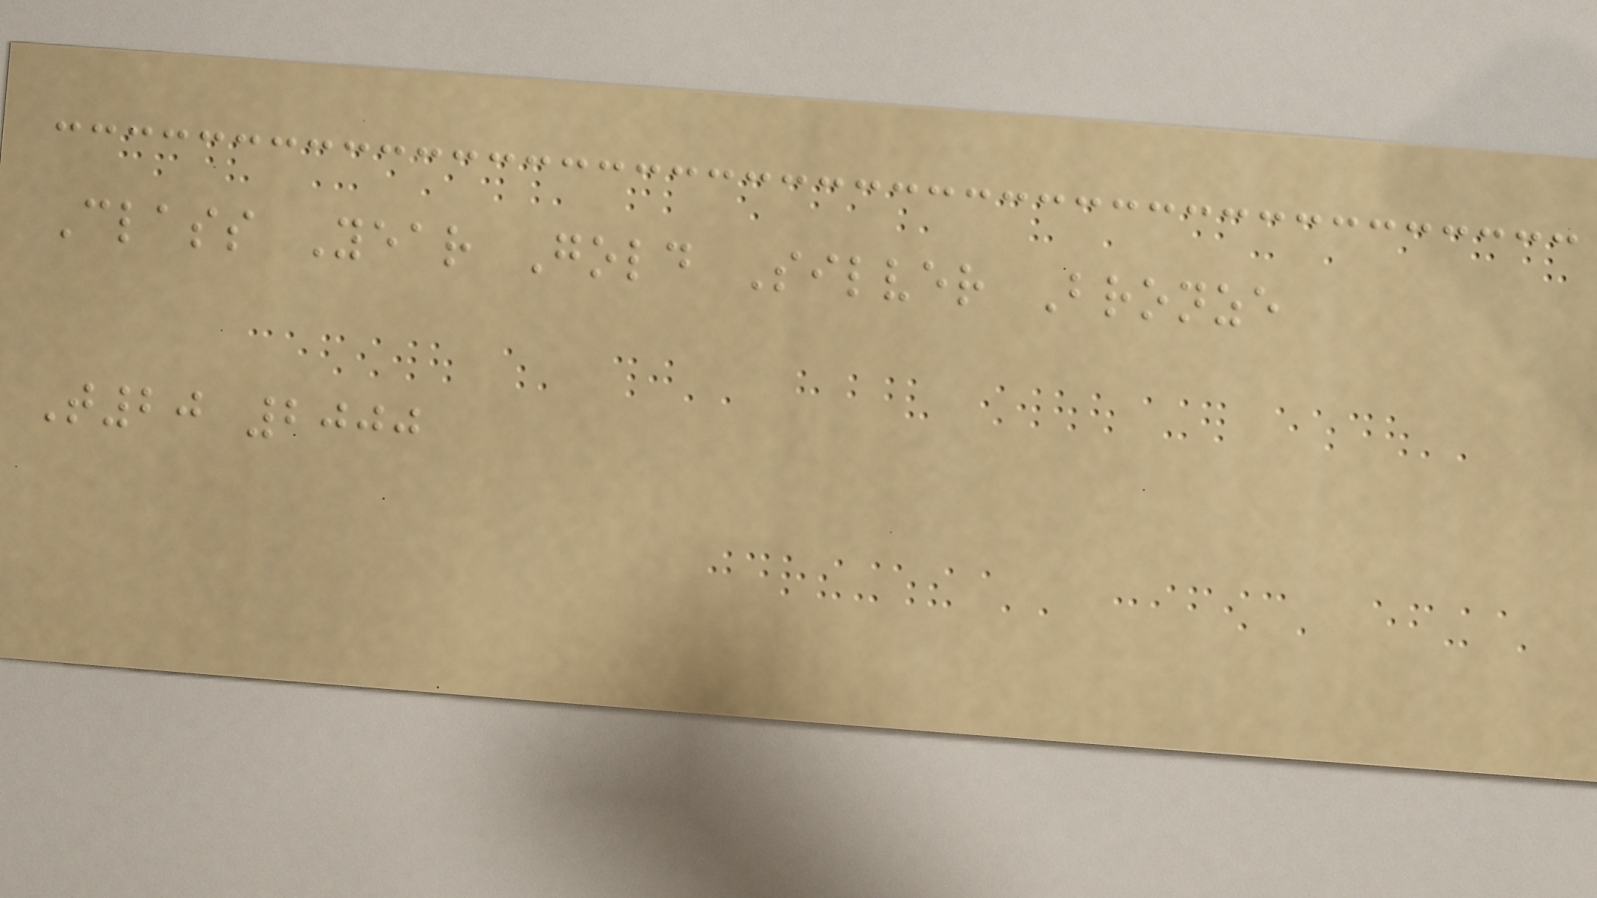Class Year Gold Silver Bronze
T20 2000
